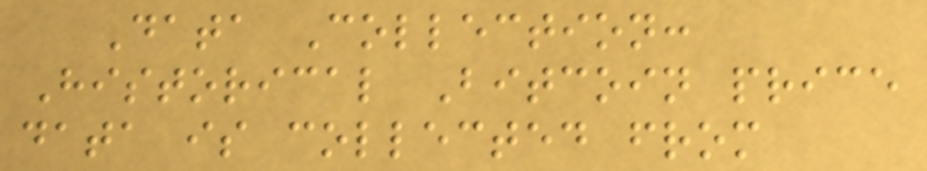Data Collection:
Historical Bitcoin price
data is collected from
